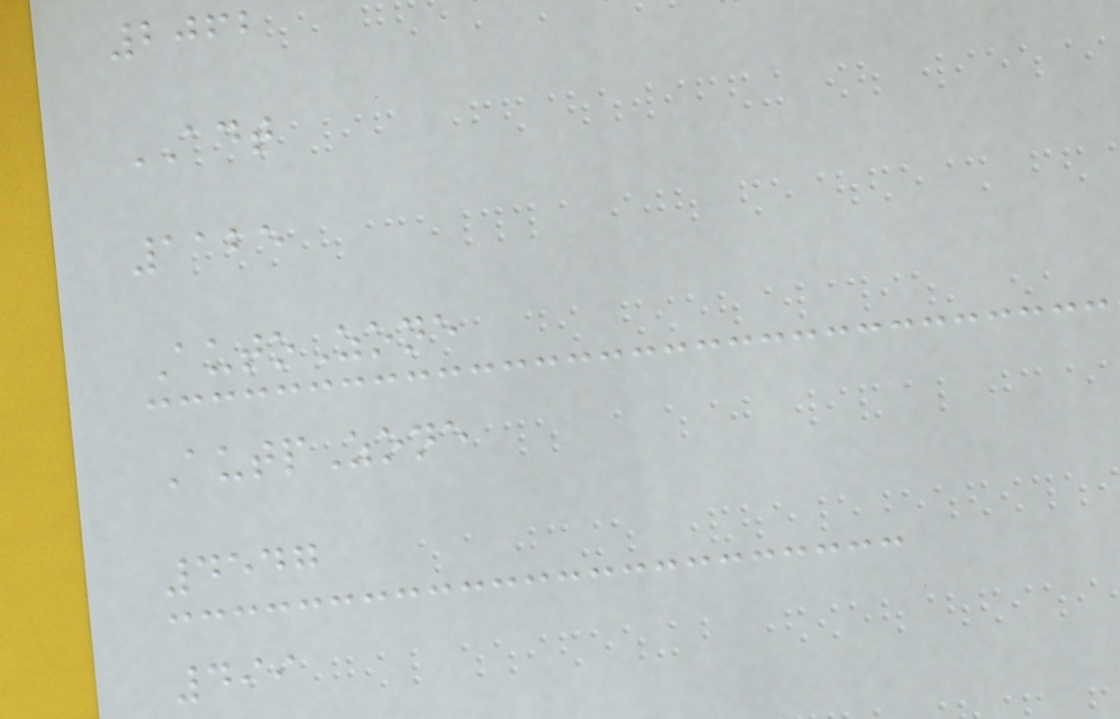2062
ADT
1125
AutoZone
AutpZone
4547
499
